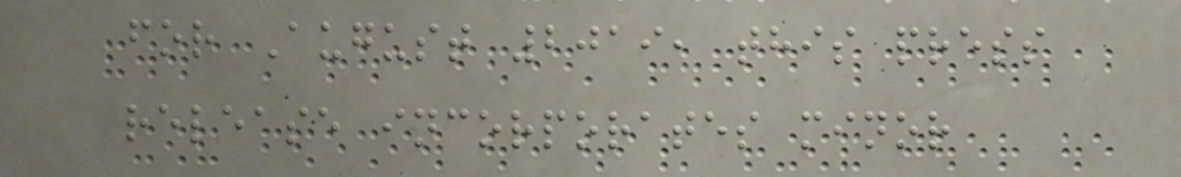for August 2019, this press
release incorporates minor
